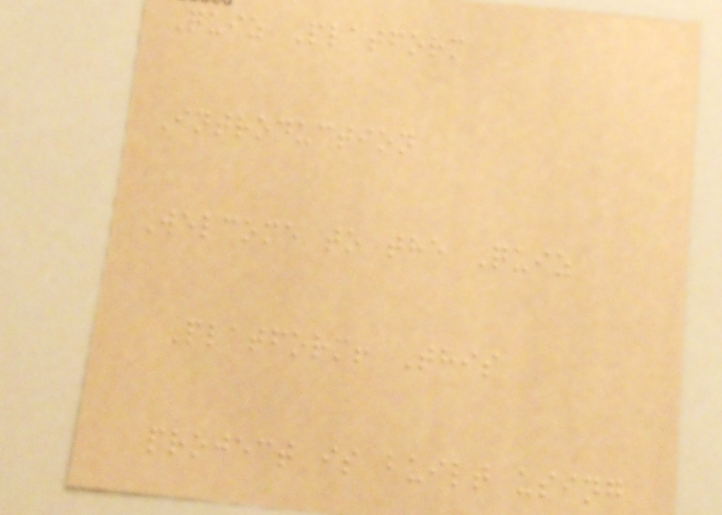Quiz Platform
Introduction
Welcome to the Quiz
Platform! This
project is built using
